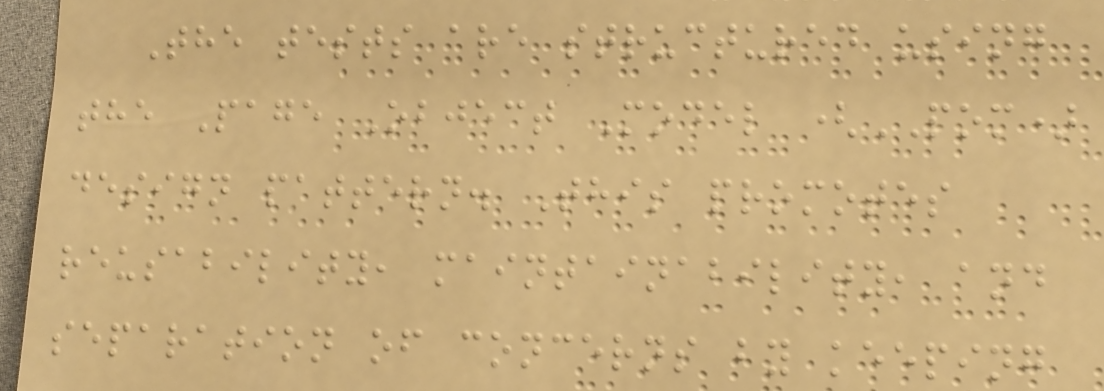The tests are structured using
the Page Object Model (POM)
design pattern. This promotes
reusability, maintainability, and
separation of concerns by keeping
